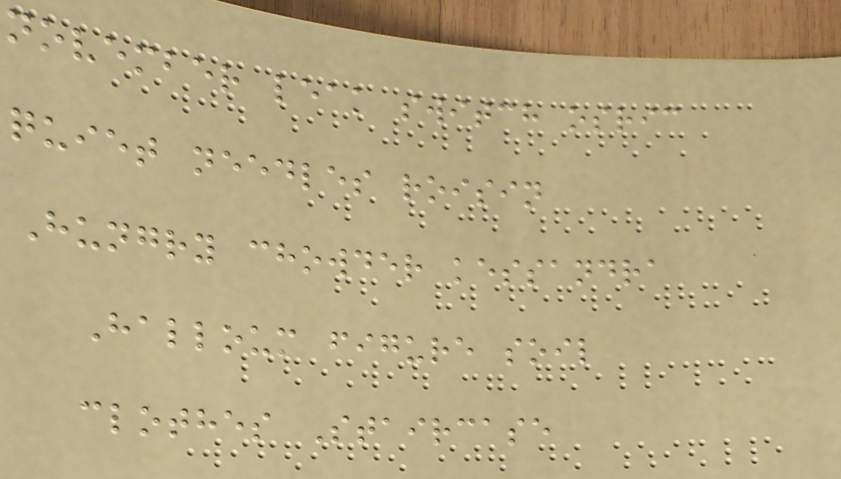november leak switch osric
quiet needles roisin
Hungry chowder kessandra
Halloum figure soil
clothes Staircase
